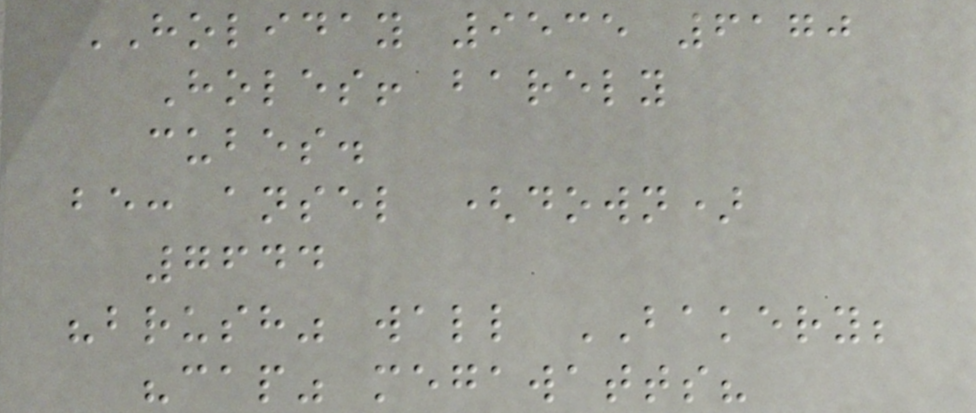HOLIDAY 9535 6170
Holes! barely
cubes.
be: ansel (down)
7644
"brush" wall BAKERY;
"cap" megawatts?
